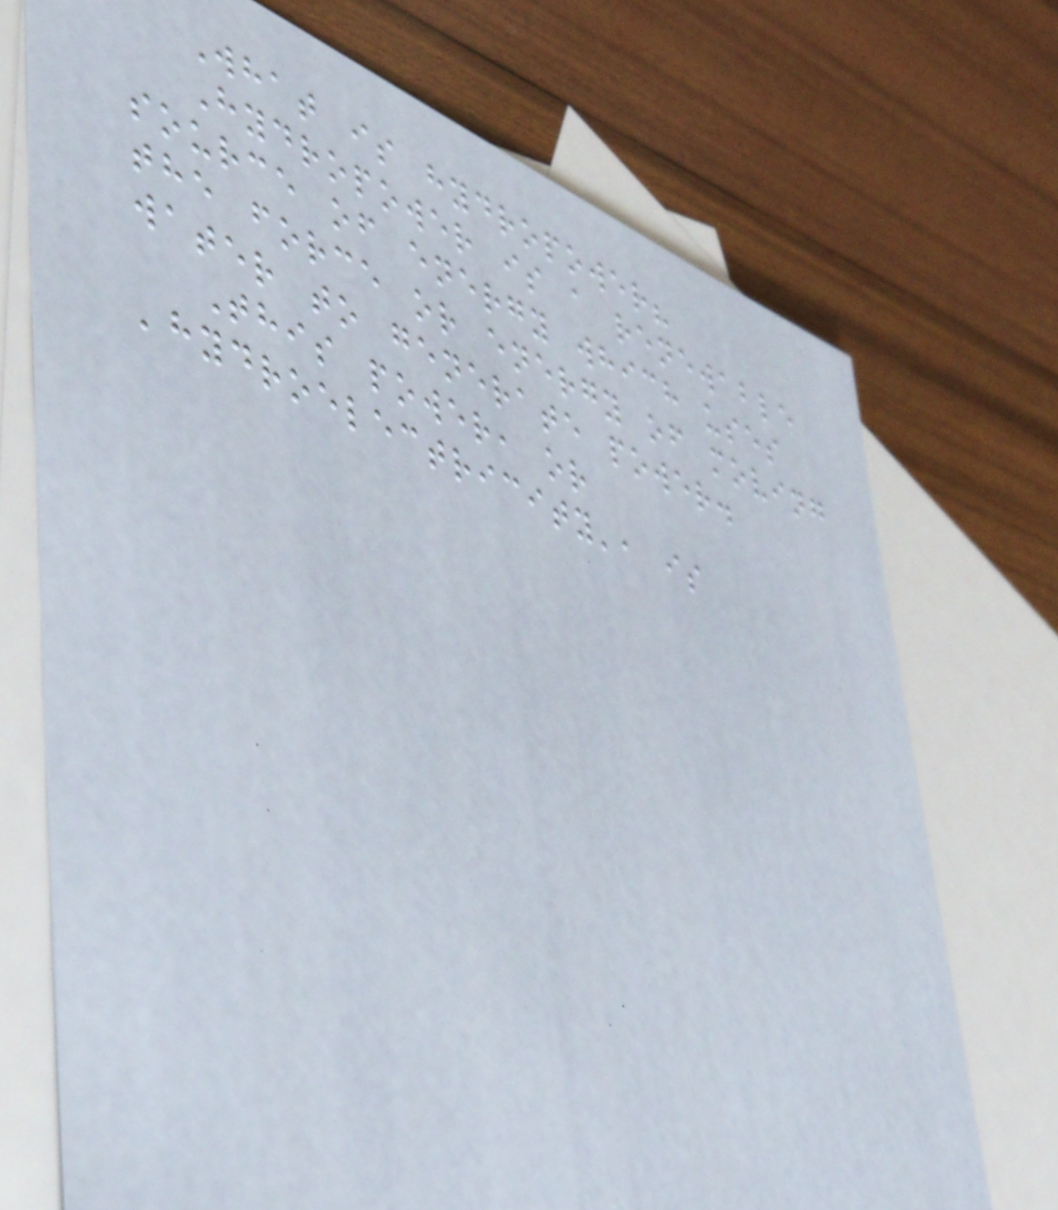What is hydropower?
Hydropower is a renewable
source of energy which uses
the force or energy of moving
water to generate power.
This power, or
'hydroelectricity', is
